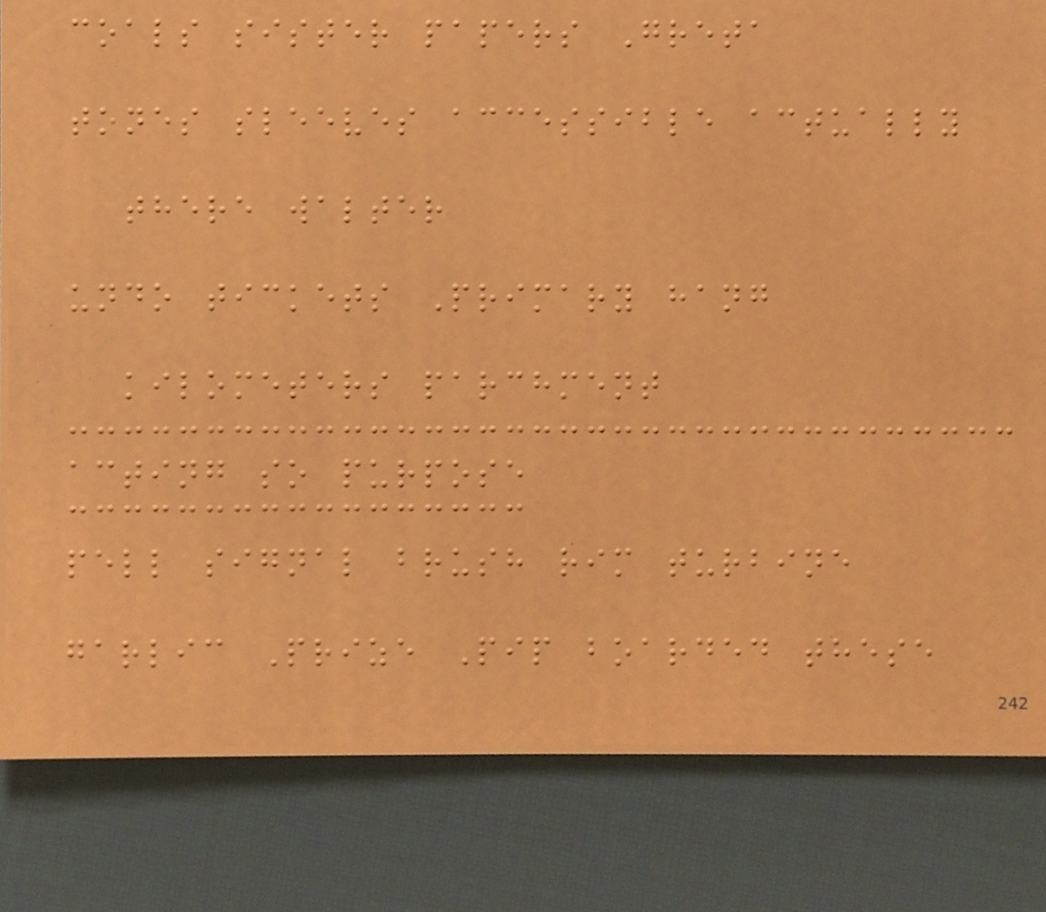coals sister papers Greta
tones sleeves accessible actually
there walter
undo tickets Primary hang
kilometers parchment
acting so purpose
pell signal brush rim turbine
garlic Prize Pip boarded these
